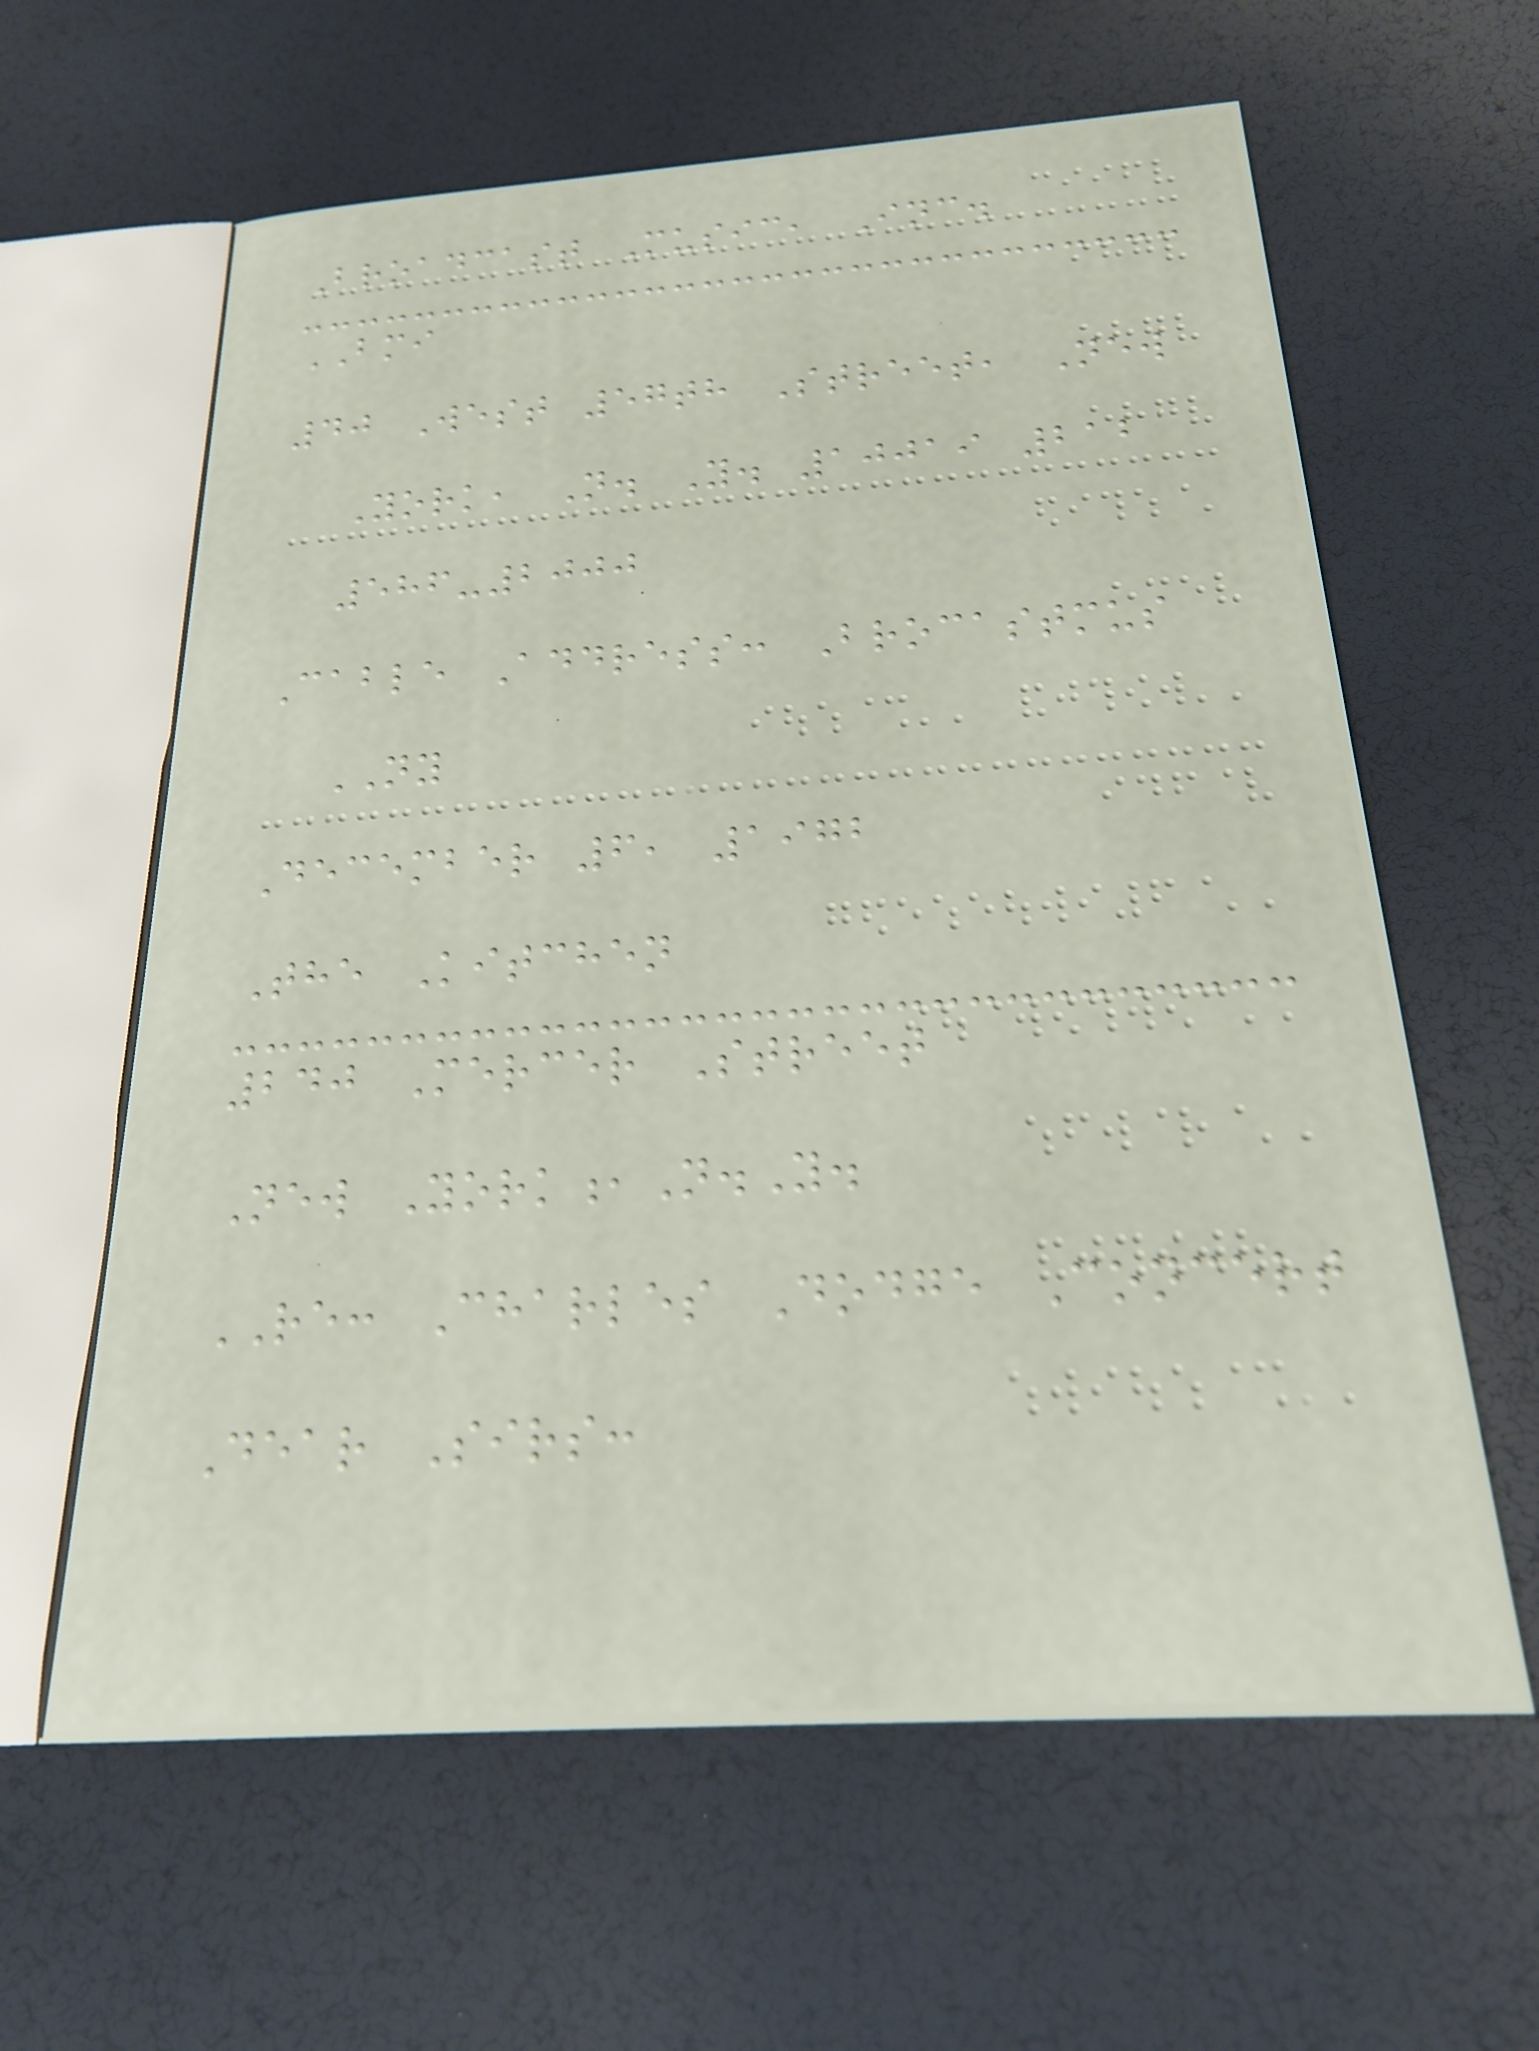Broadcast Music, Inc.
BMI
40 West 57th Street, New
York, N. Y. 10019 212
586-2000
Cable Address: Brocastmus
NY
December 6, 1972
The Kitchen
240 Mercer Street
New York,N.Y.
RE: Charles Dodge Concert
Dear Sirs:
